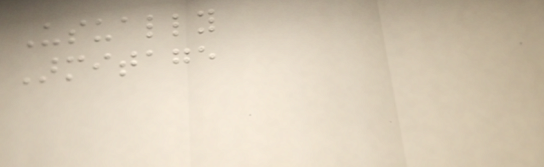Usually
Armitage
